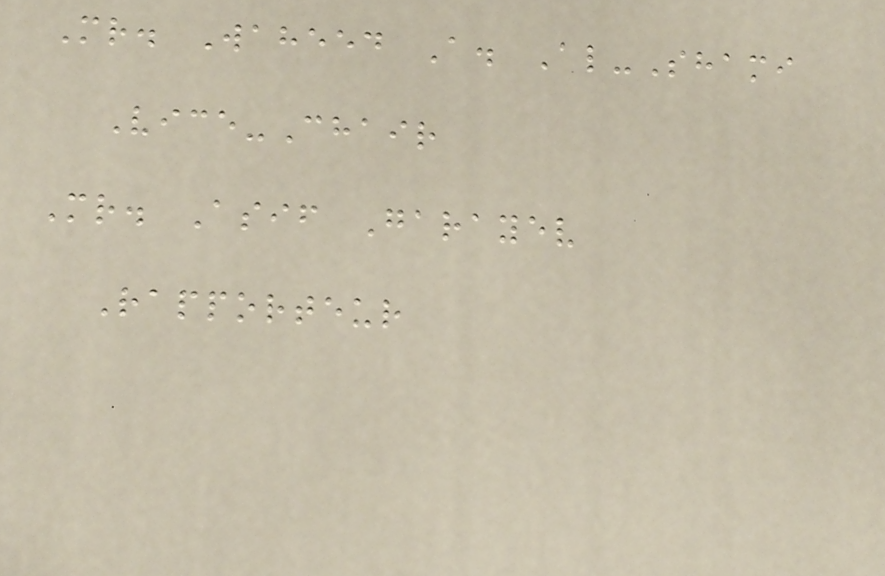Mr. Waheed A. Al-Shami
Vice-Chair
Mr. Asif Garayev
Rapporteur
